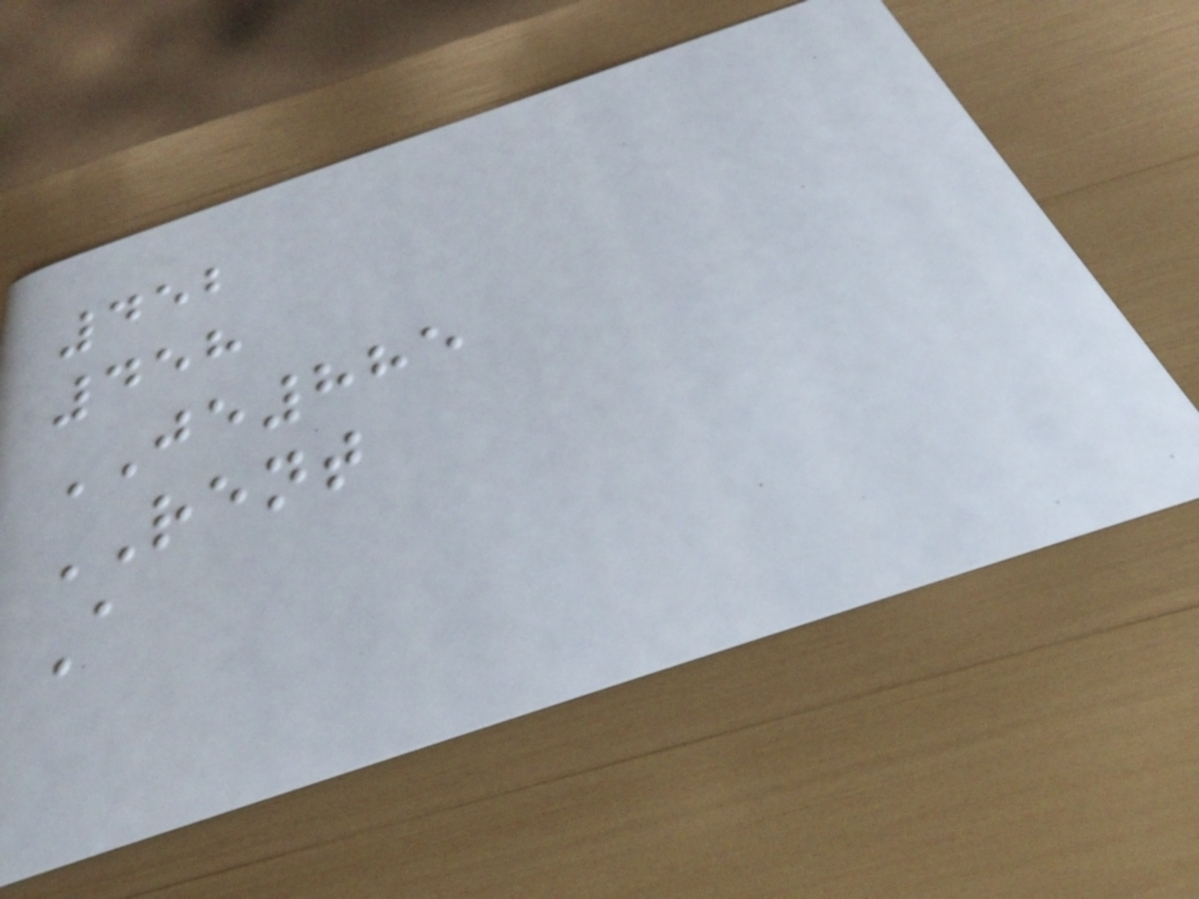452
458
JE885
RENT
A
